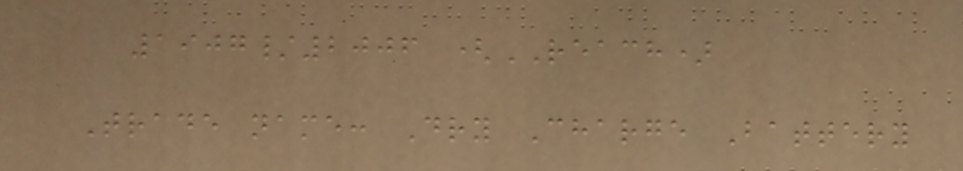1907/2006 (REACH)
Trade name: Dry Charge Battery
